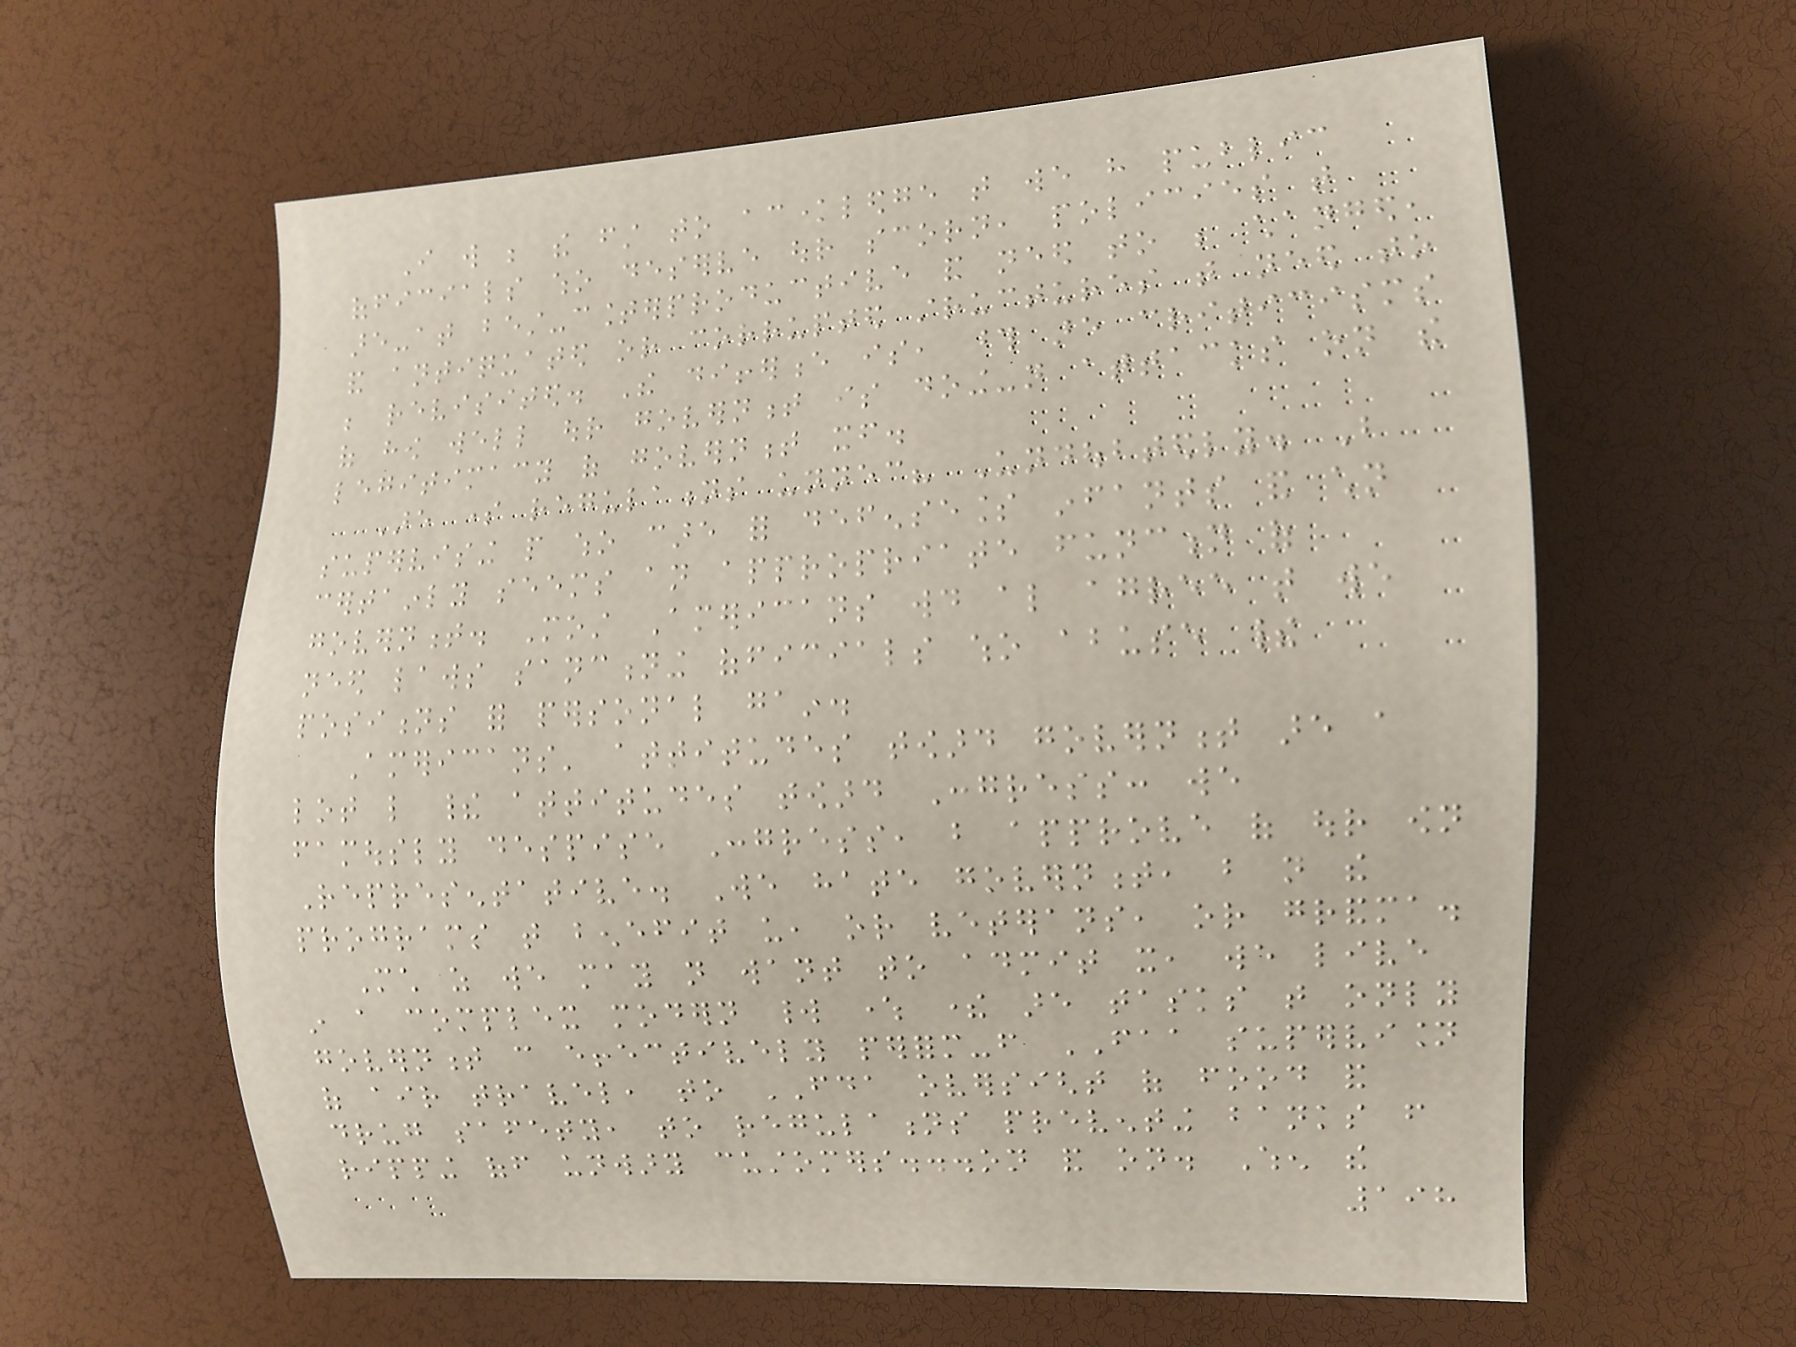I will be the first to acknowledge that we have public
officials who deserve our scorn, policies that
are-at best-counterproductive and need to be changed,
and antiquated or corrupted structures that need to
be revisited. The difference is, those are criticisms
of how well our government is doing-not attacks on the
legitimacy of government itself.
Are some regulations unnecessary? Undoubtedly. But
supervising people who care for defenseless infants and children
certainly seems an appropriate function of
government. Most Americans would also agree that we
need laws sanctioning officials who abuse their
positions for personal gain.
Americans' attitudes toward government are a
lot like their attitudes toward Congress: we
famously despise Congress, but approve of our own
Representative. We hate government, but not the
programs that benefit us, or veterans, or grandma.
Much as we may not want to admit it, we live
in a complex modern world where there are tasks that only
government can effectively perform-from FAA supervision
of air travel, to FDA oversight of food and
drug safety, to regulations preventing banks from
ripping off unwary customers...on and on. When the
198
